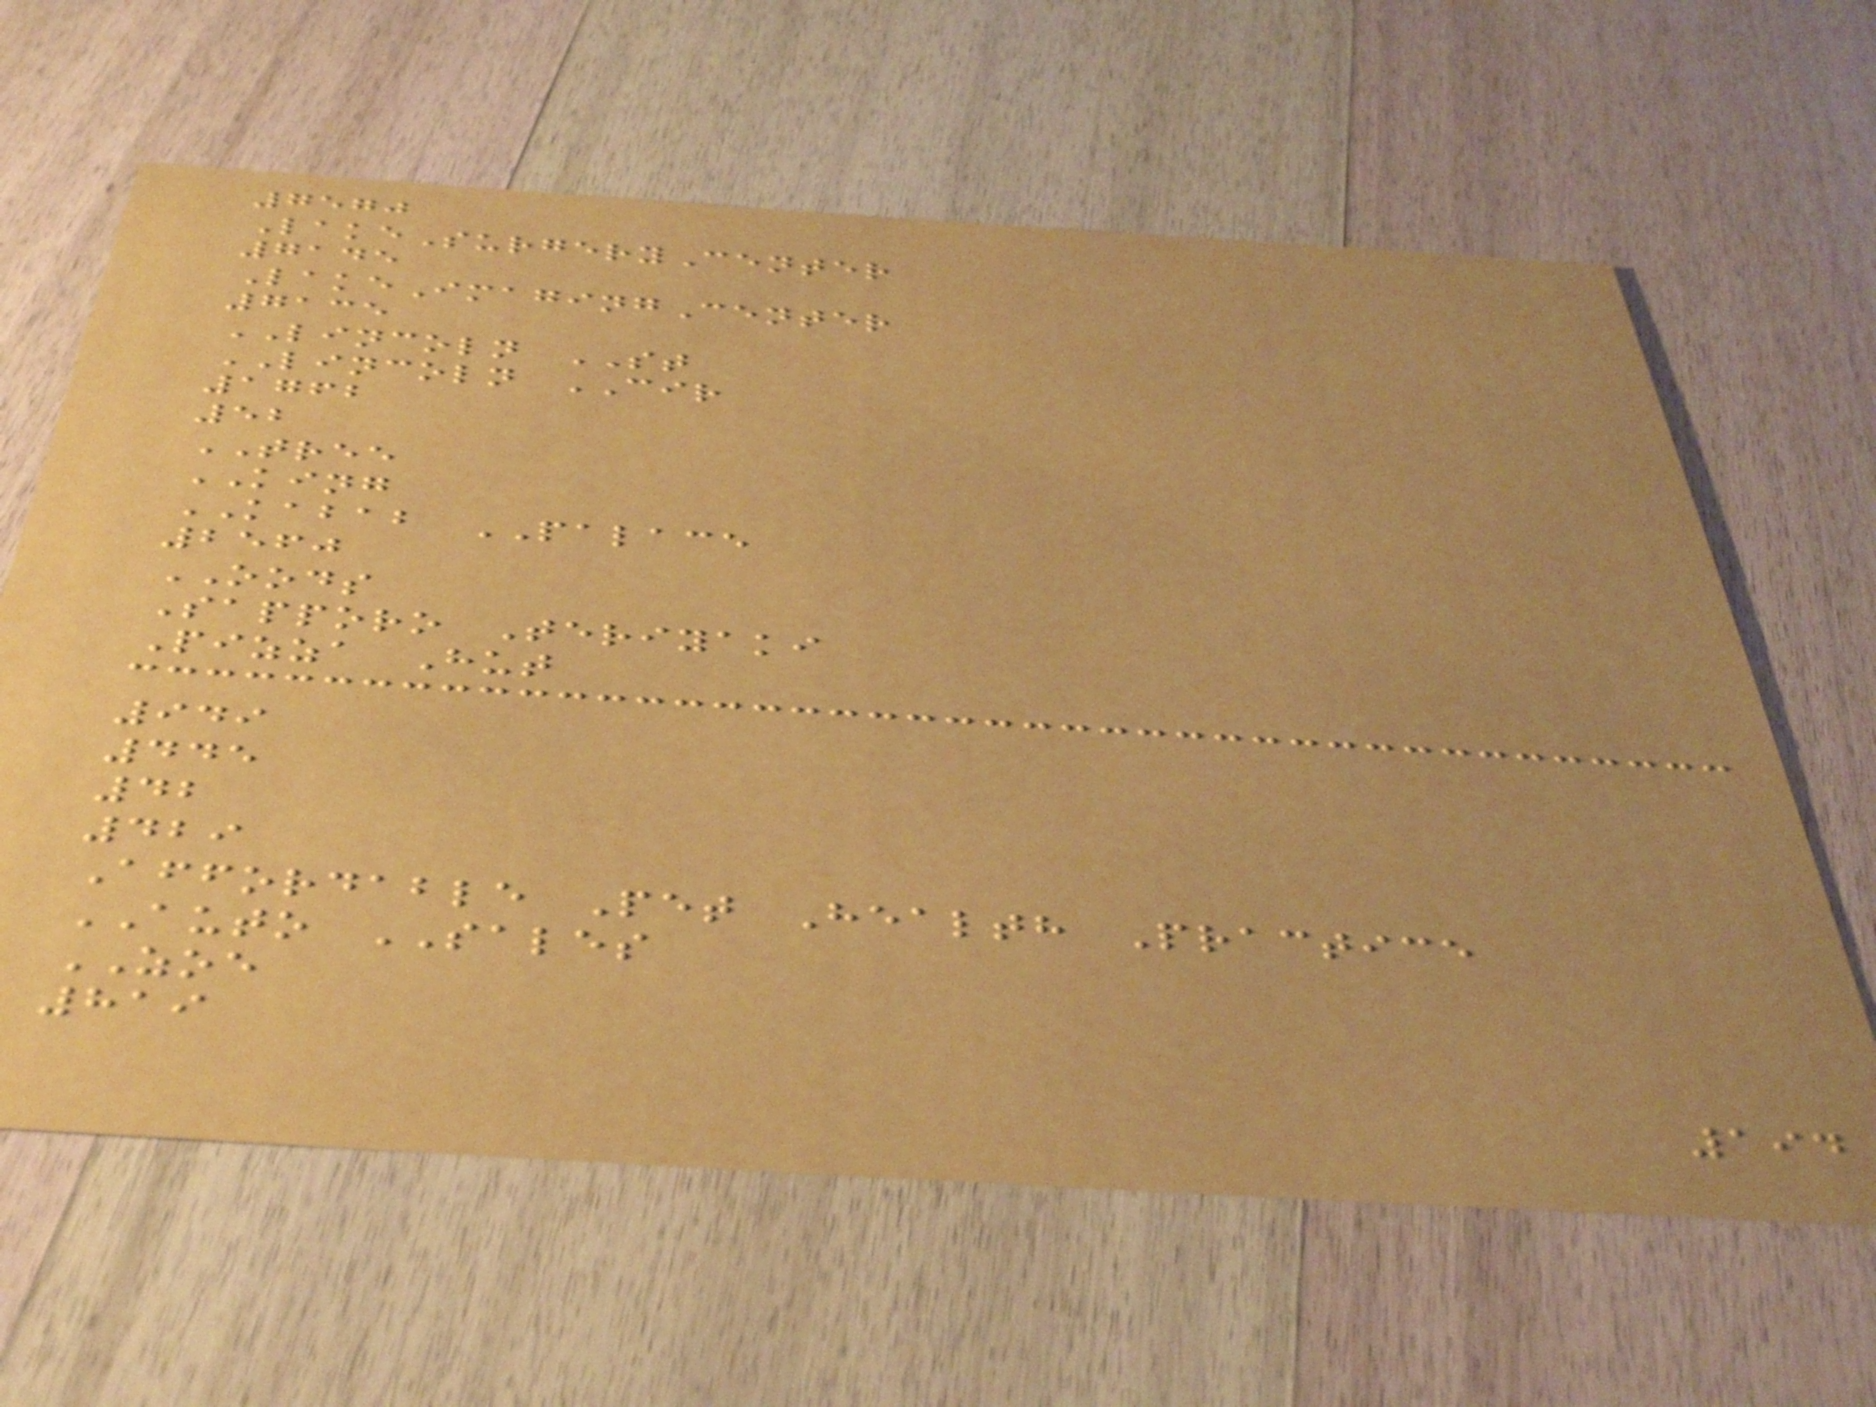7570
LakeSurgeryCenter
7145
LakeImagingCenter
7135
LINCOLN ST
LINCOLN CIR
1762
52
TREE
KING
KABAB PALACE
2560
OODS
Sapporo Teriyaki
Pizza Hut
949
445
42
429
Affordable Pet Health Practice
AUTO SALES
ZOE
819
194
